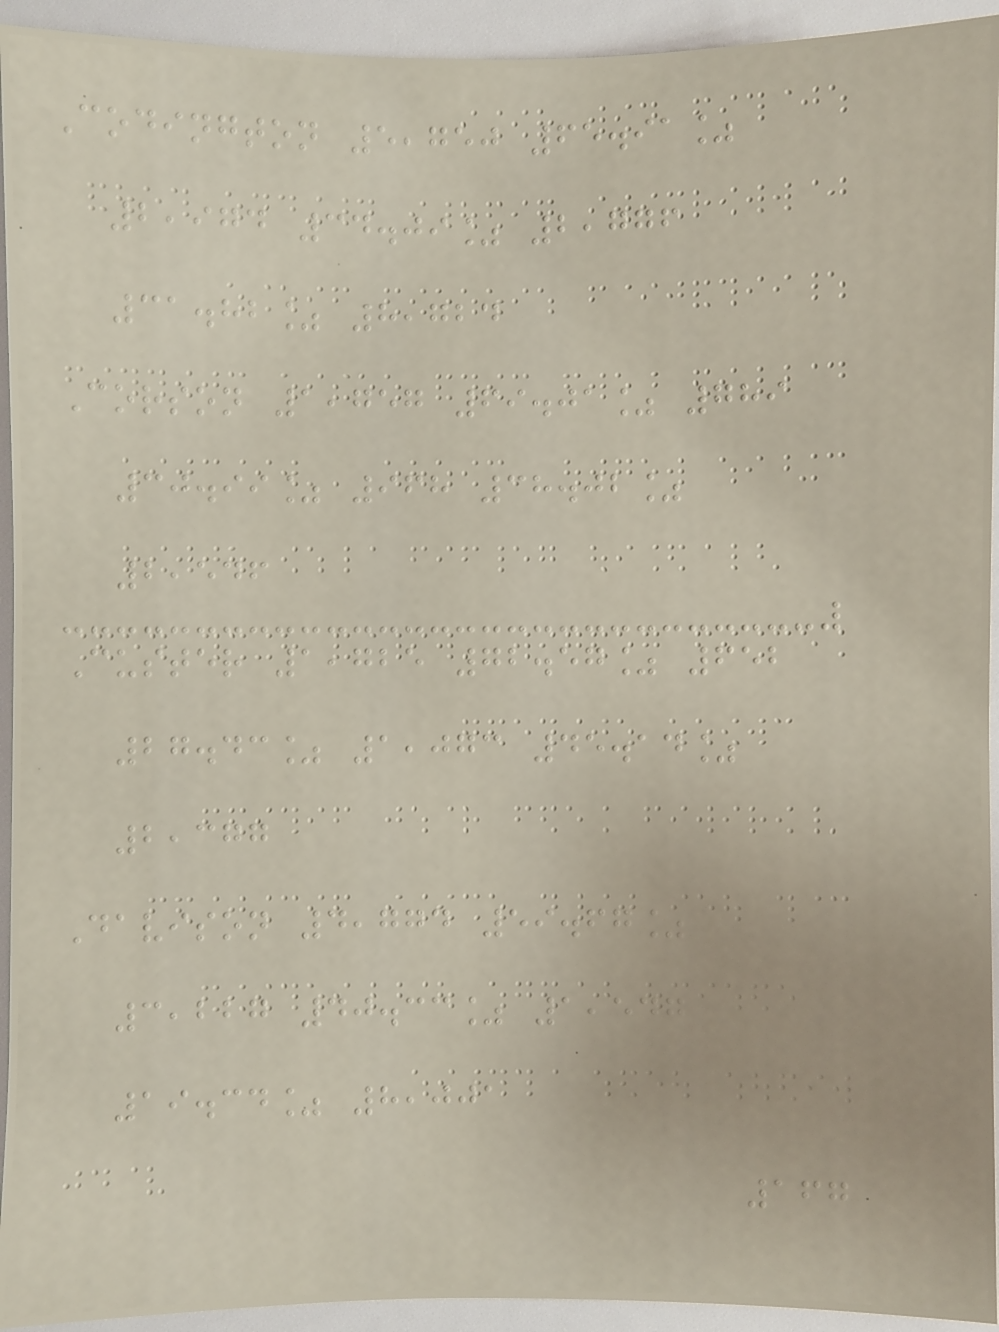Codington 5,750 65.91%
2,974 34.09% 2,776
31.82% 8,724
Corson 1,757 69.01% 789
30.99% 968 38.02%
2,546
Custer 1,725 72.57% 652
27.43% 1,073 45.14%
2,377
Davison 4,774 59.67%
3,227 40.33% 1,547
19.34% 8,001
167
